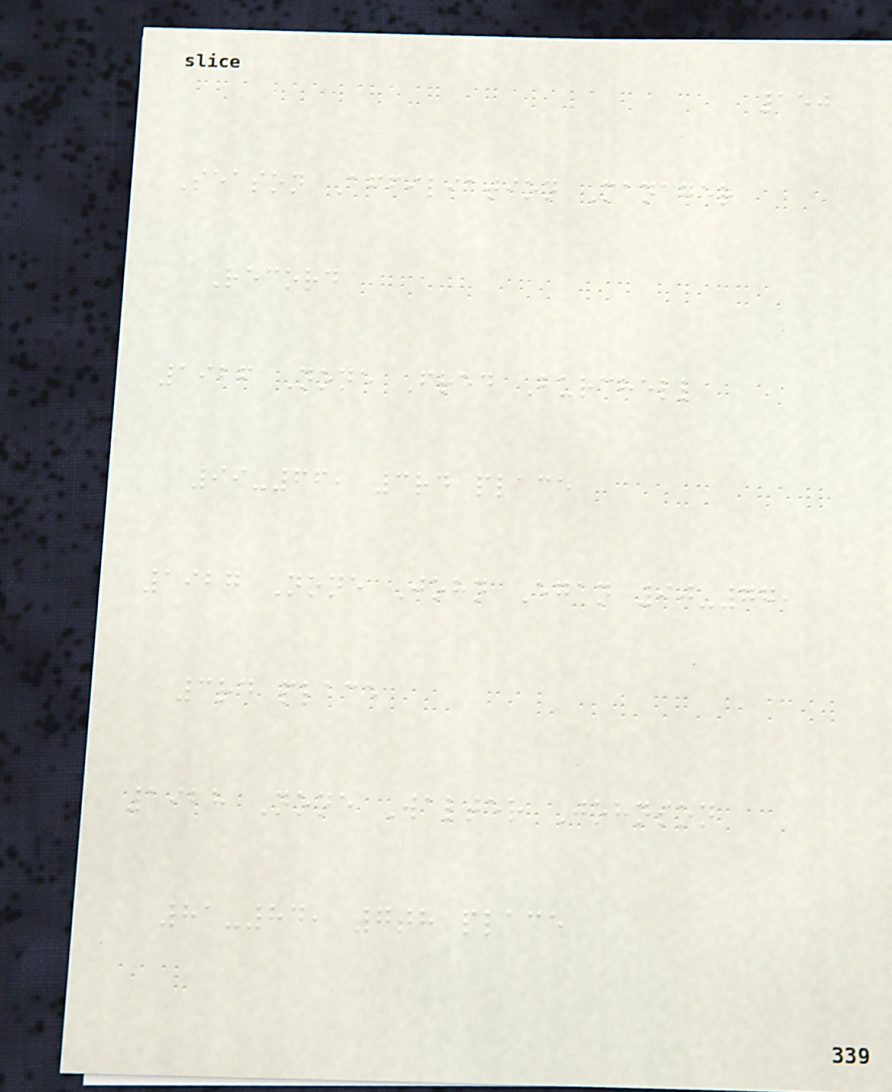150
Season Affiliation Manager
Record
1926 None Fred Burchell
99-66, 3rd place
1927 None John Egan 90-77,
3rd place
1928 None Walter Johnson
81-84, 7th place
